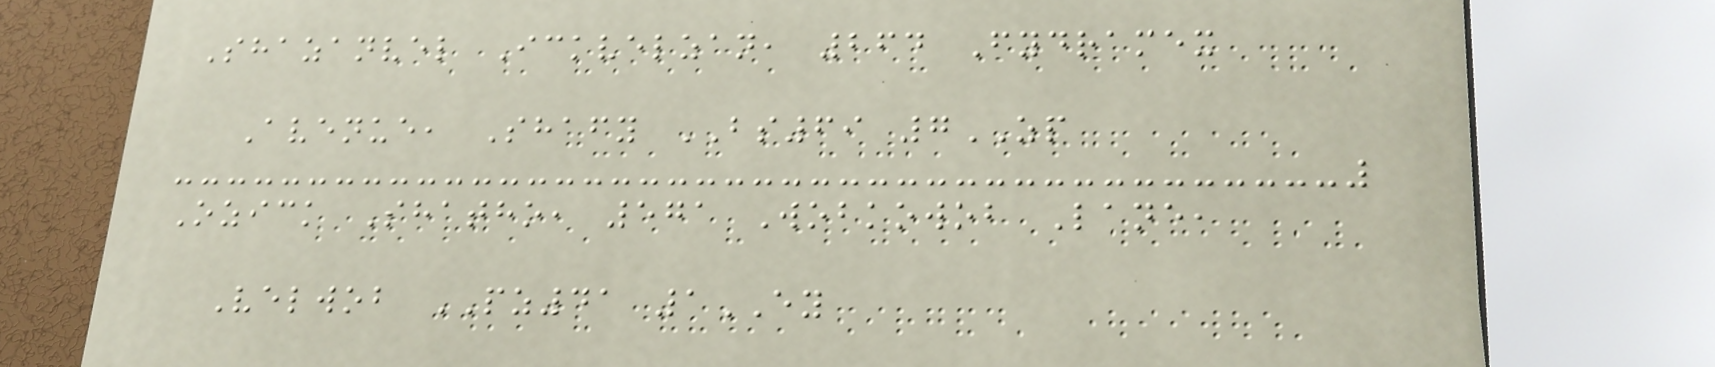Shazanvel Ickvelzan, 264 Fydramex
Avenue, Shafy BS69 7ZP
Ozick Shatho, 571 Wobkowob Lane,
Velwob PZ41 1EY
